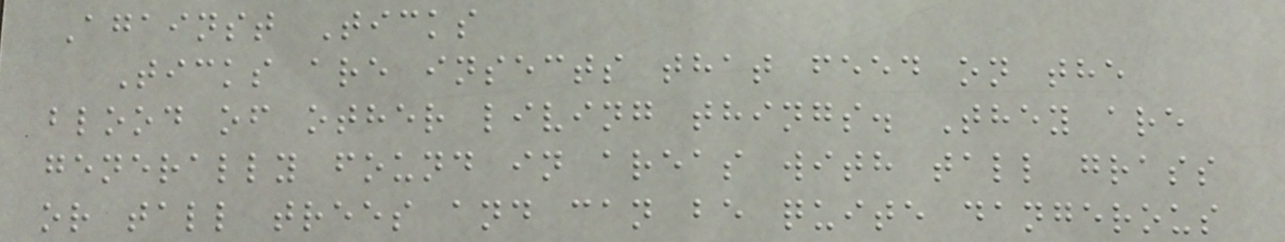Against Ticks
Ticks are insects that feed on the
blood of other living things. They are
generally found in areas with tall grass
or tall trees and can be quite dangerous
